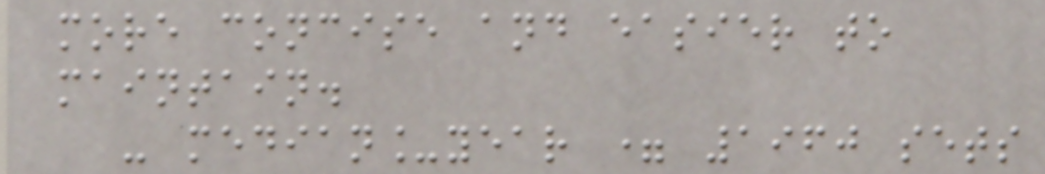more concise and easier to
maintain.
- median_year = 1960 sets
